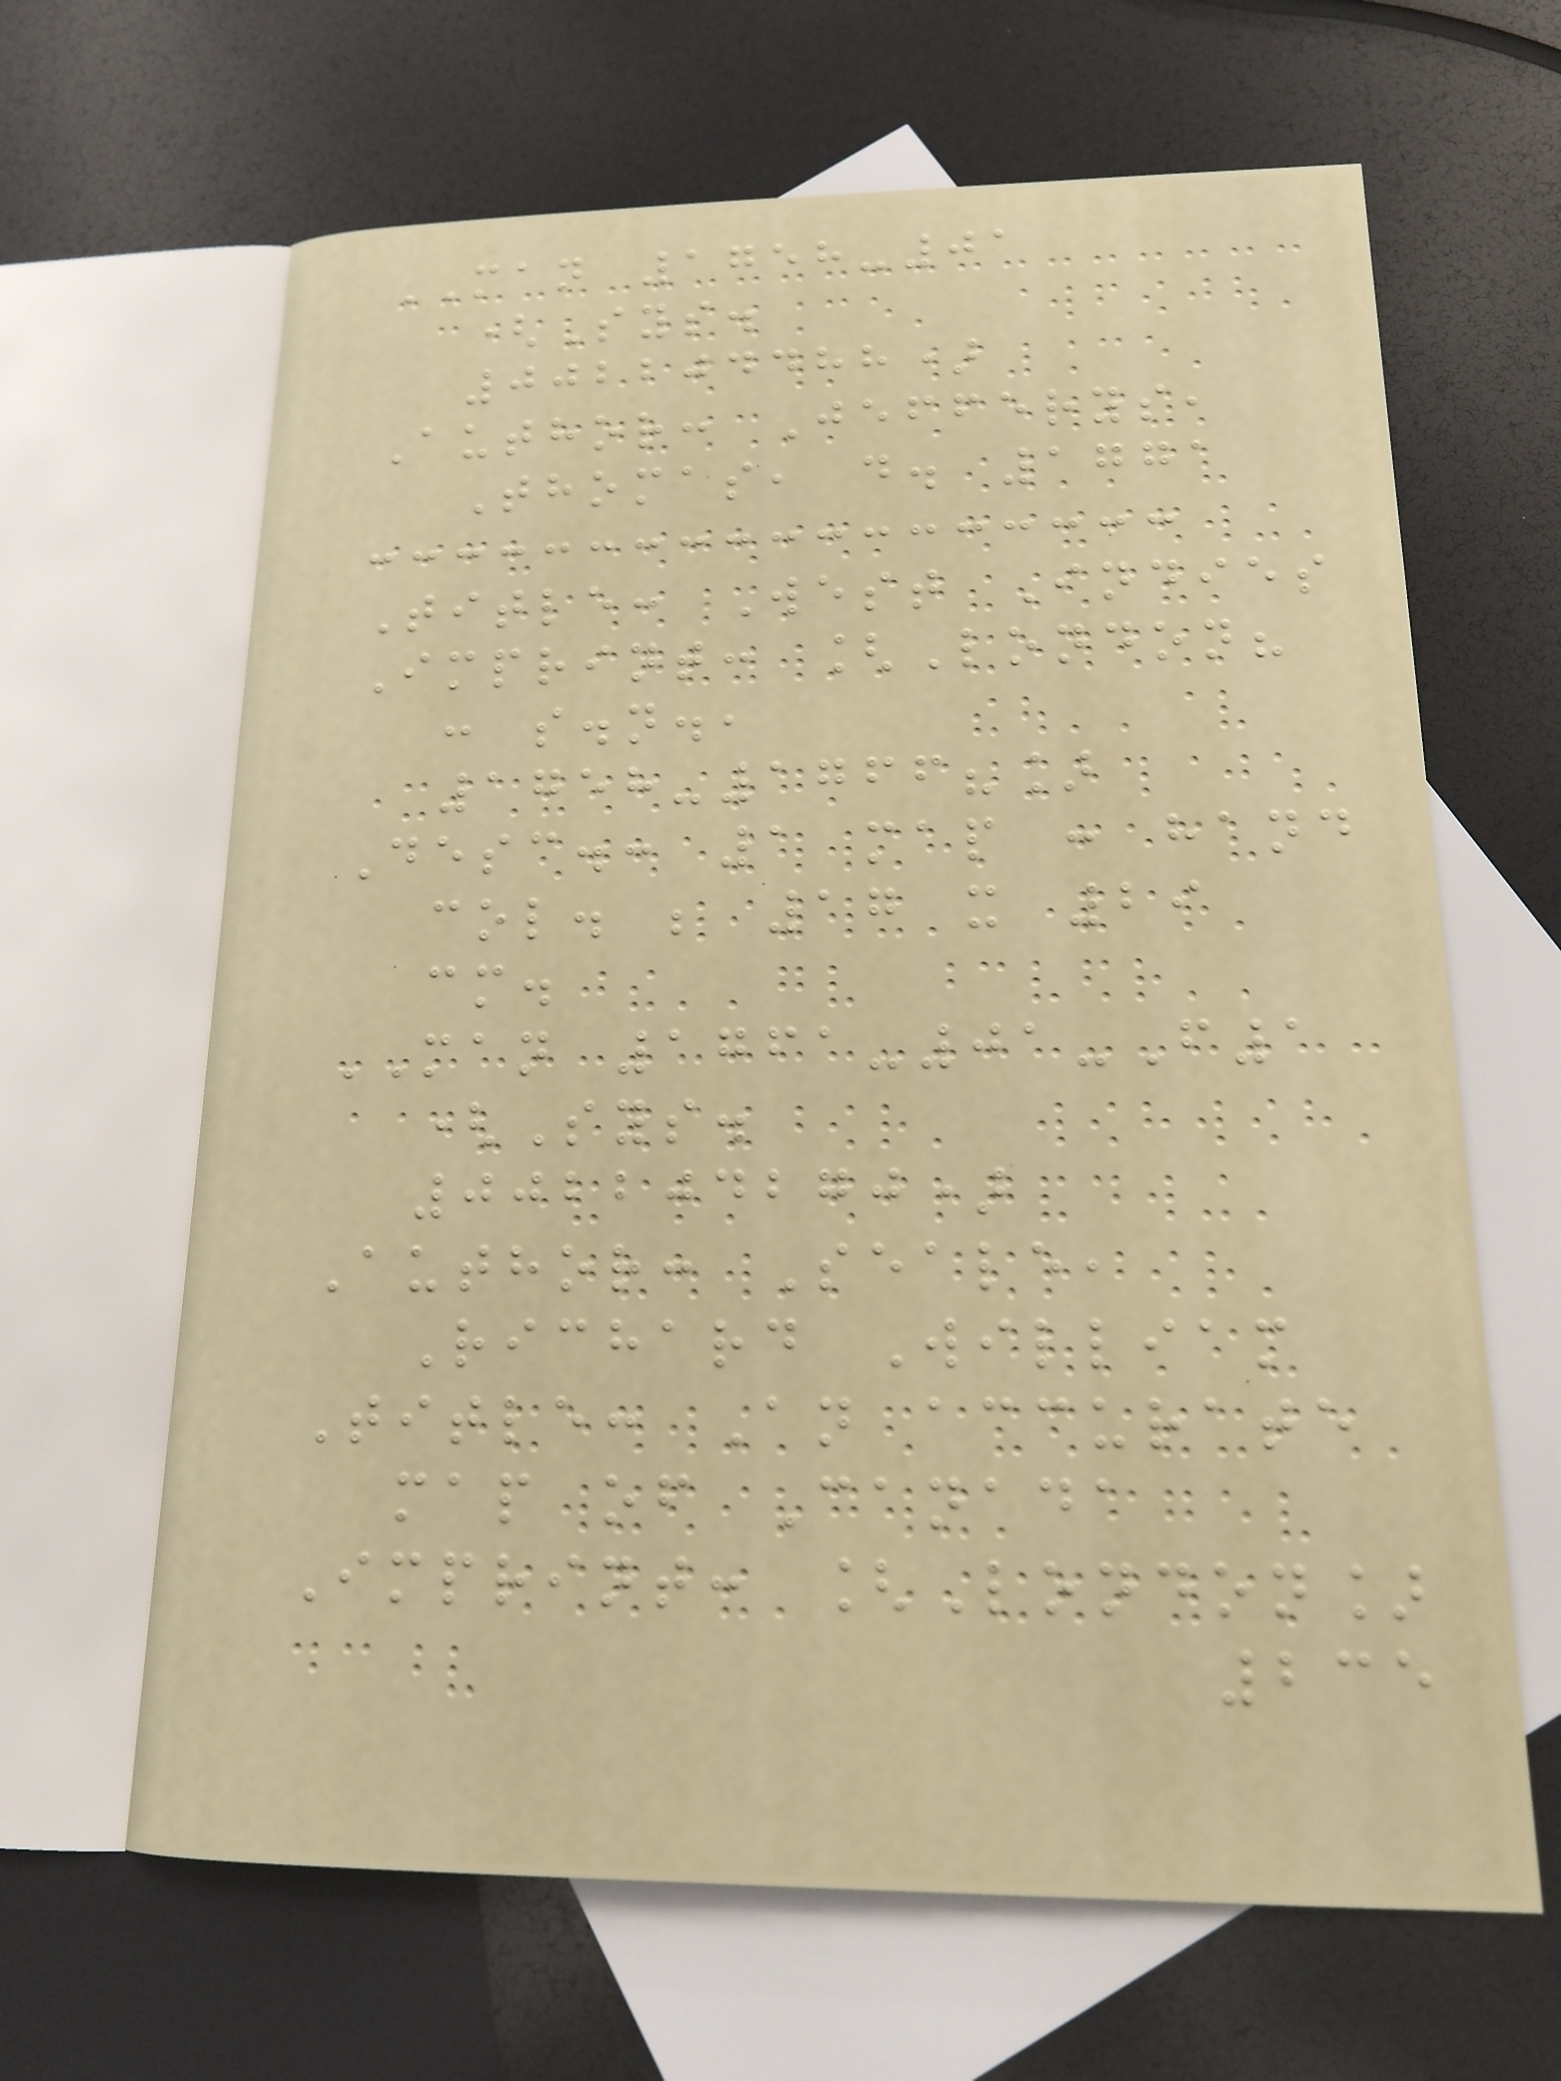MAN 1758-01
(Sys.
002204488)
Author: Jefferys,
Thomas, d. 1771
Title: West Indies
Imprint: [London?
: s.n.,
1758-1766?]
Desc.: 1 map : hand
col. ; 17 x 29
cm.
MAN 1761-01-F1
(Sys.
002204270)
Author: Seale,
Richard William
Title: An accurate
map of Canada
Imprint: [London]
235
